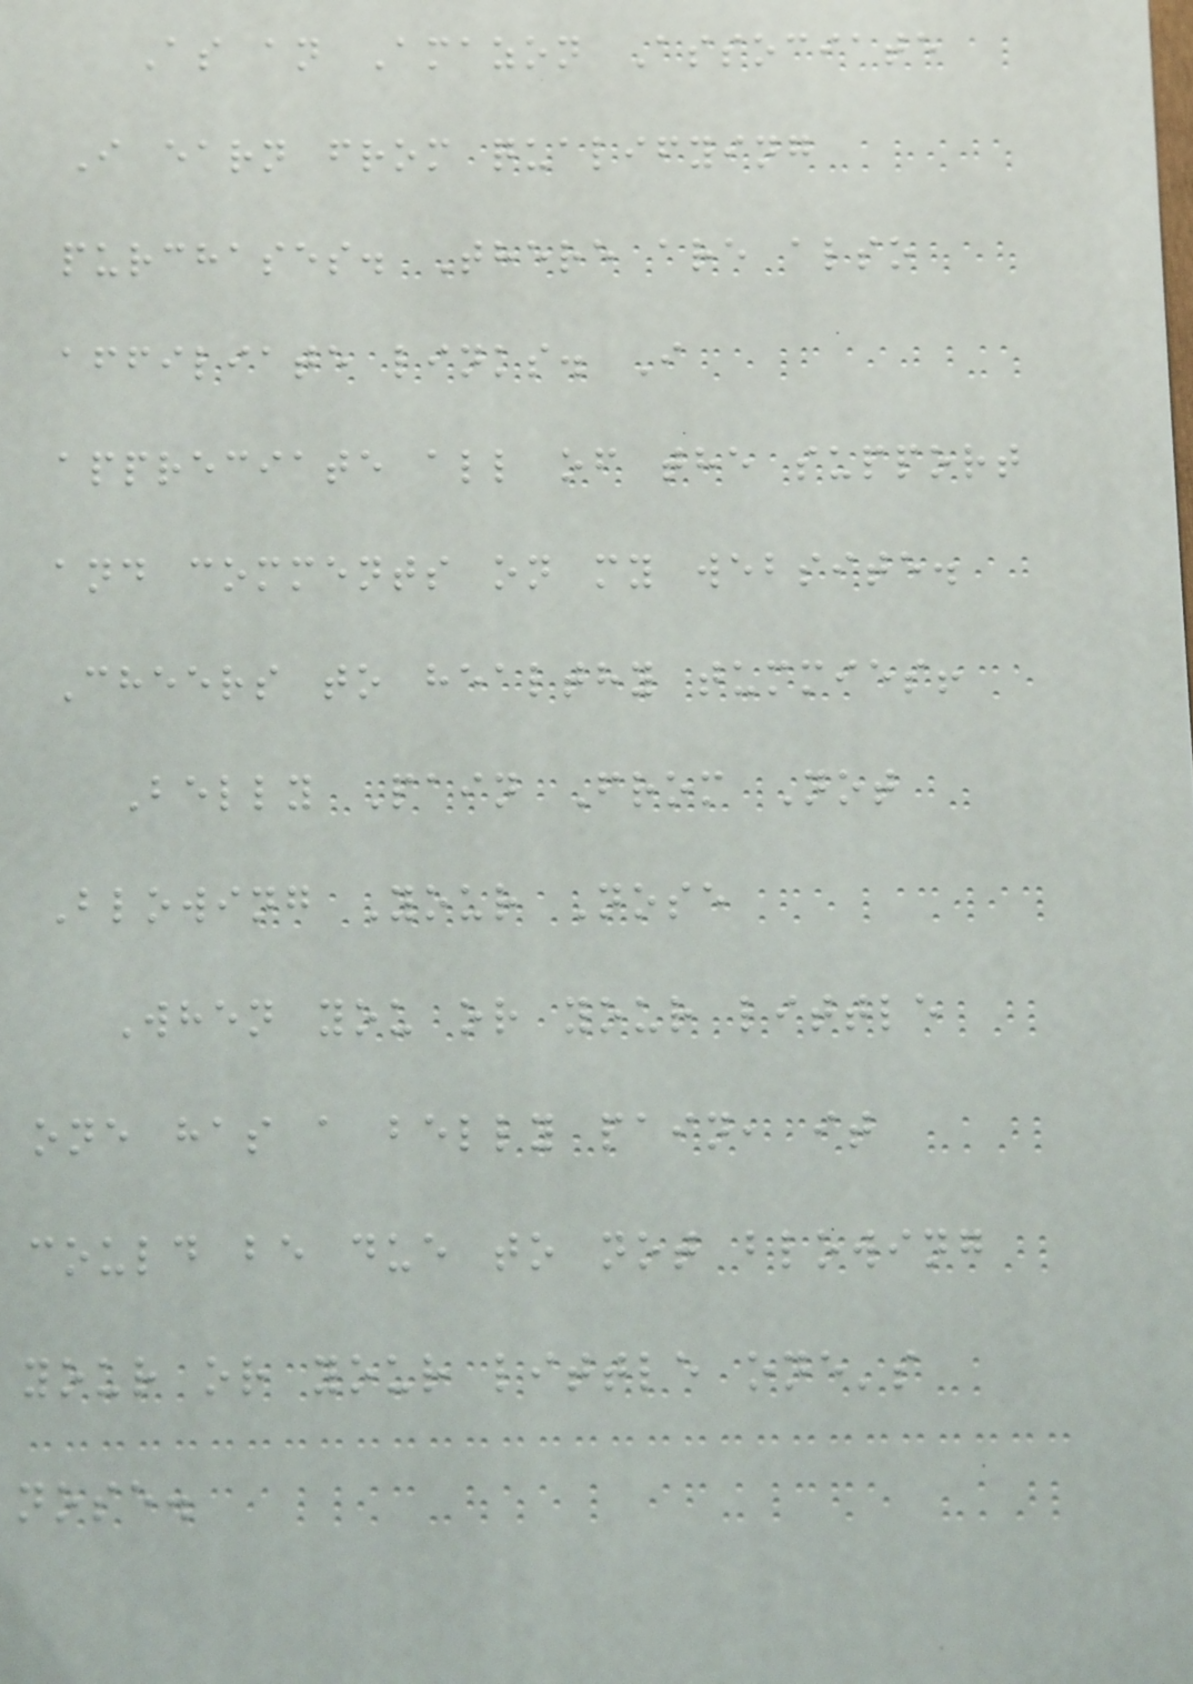As an Amazon Associate
I earn from qualifying
purchases. There are also
affiliate links. I
appreciate all of the support
and comments on my website.
Cheers to healthy tummies!
Belly Pain From Not
Blowing Your Nose
When you or your little
one has a belly pain, it
could be due to not blowing
your or your little one's
nose.
